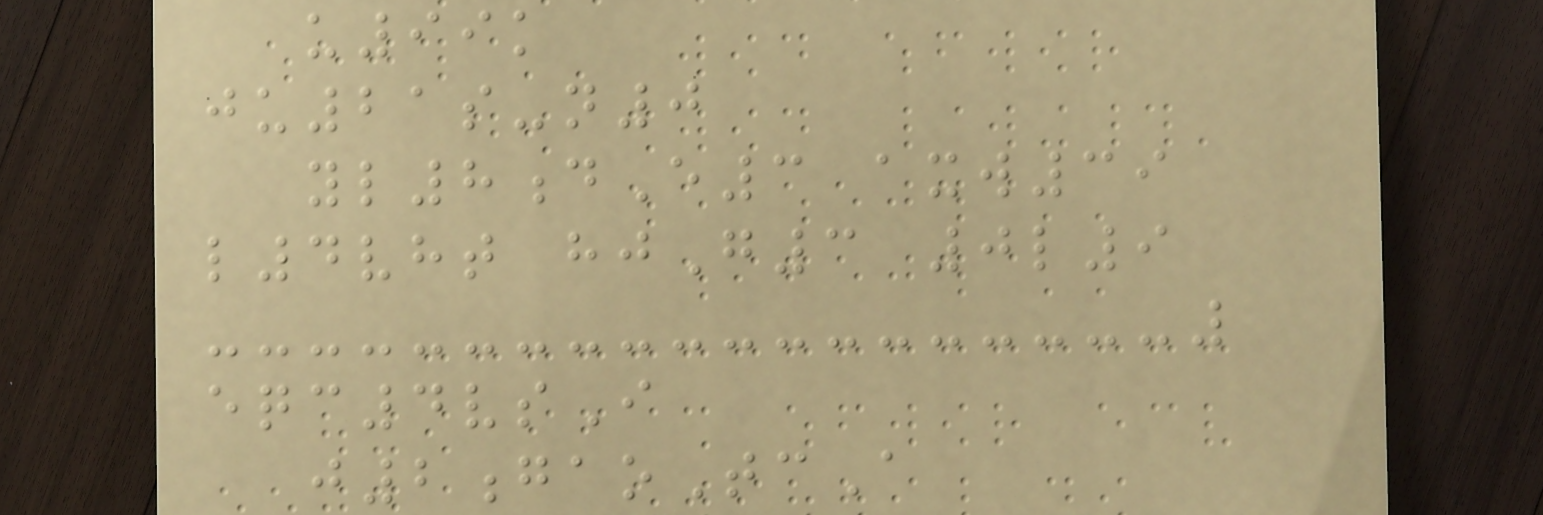u99k
ju21s-n0
yl8dE3 axw39
l4vht hjG3 0l9
eqc4vsI
j2gaoTcA
